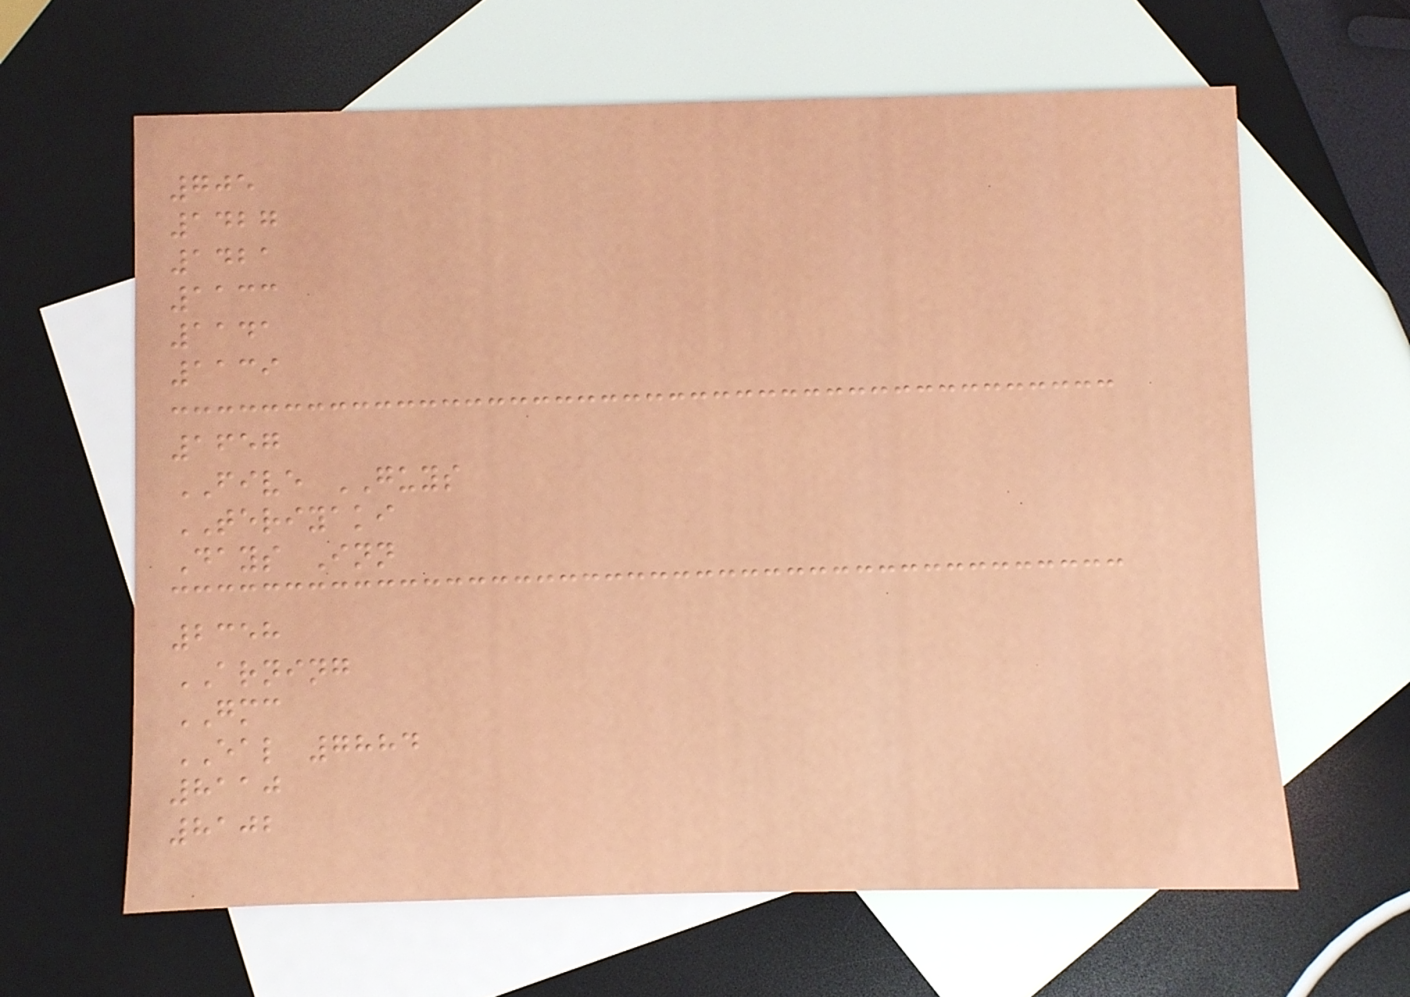705
1427
1421
1133
1141
1139
1657
FIVE GUYS
TERIYAKI
Days Inn
2358
ARNING
GMC
EAL 7884
8110
8102
